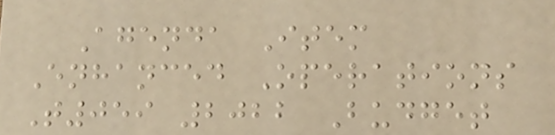Agenda Item
Enhanced Operations
T059 2022 Budget
